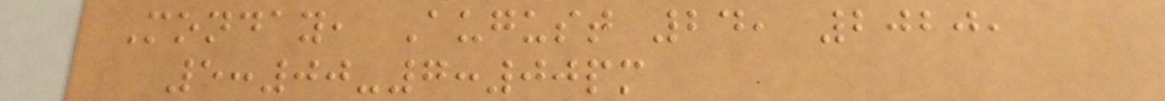Monday, August 24, 2020,
5:00-7:00pm
